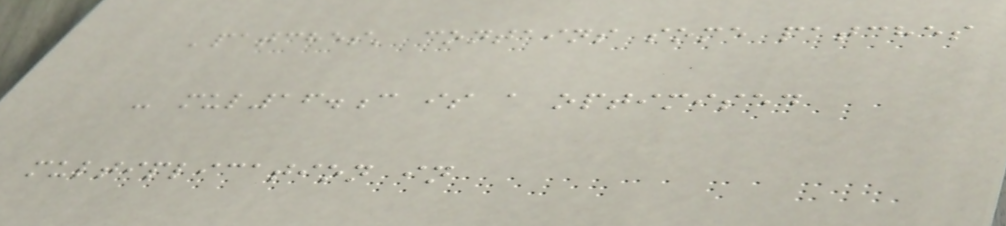'patches' contains some patches
- mul16.c is a optimised
multiplication in
